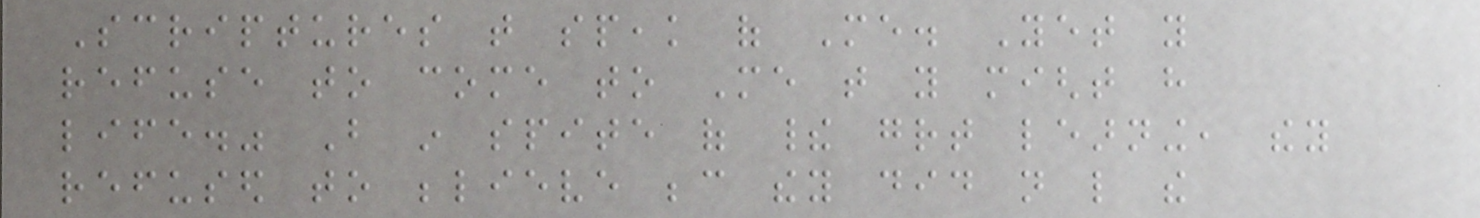Scriptures that speak of Me. Yet you
refuse to come to Me that you might have
life." But in spite of their great learning, they
refused to believe because they did not like the
